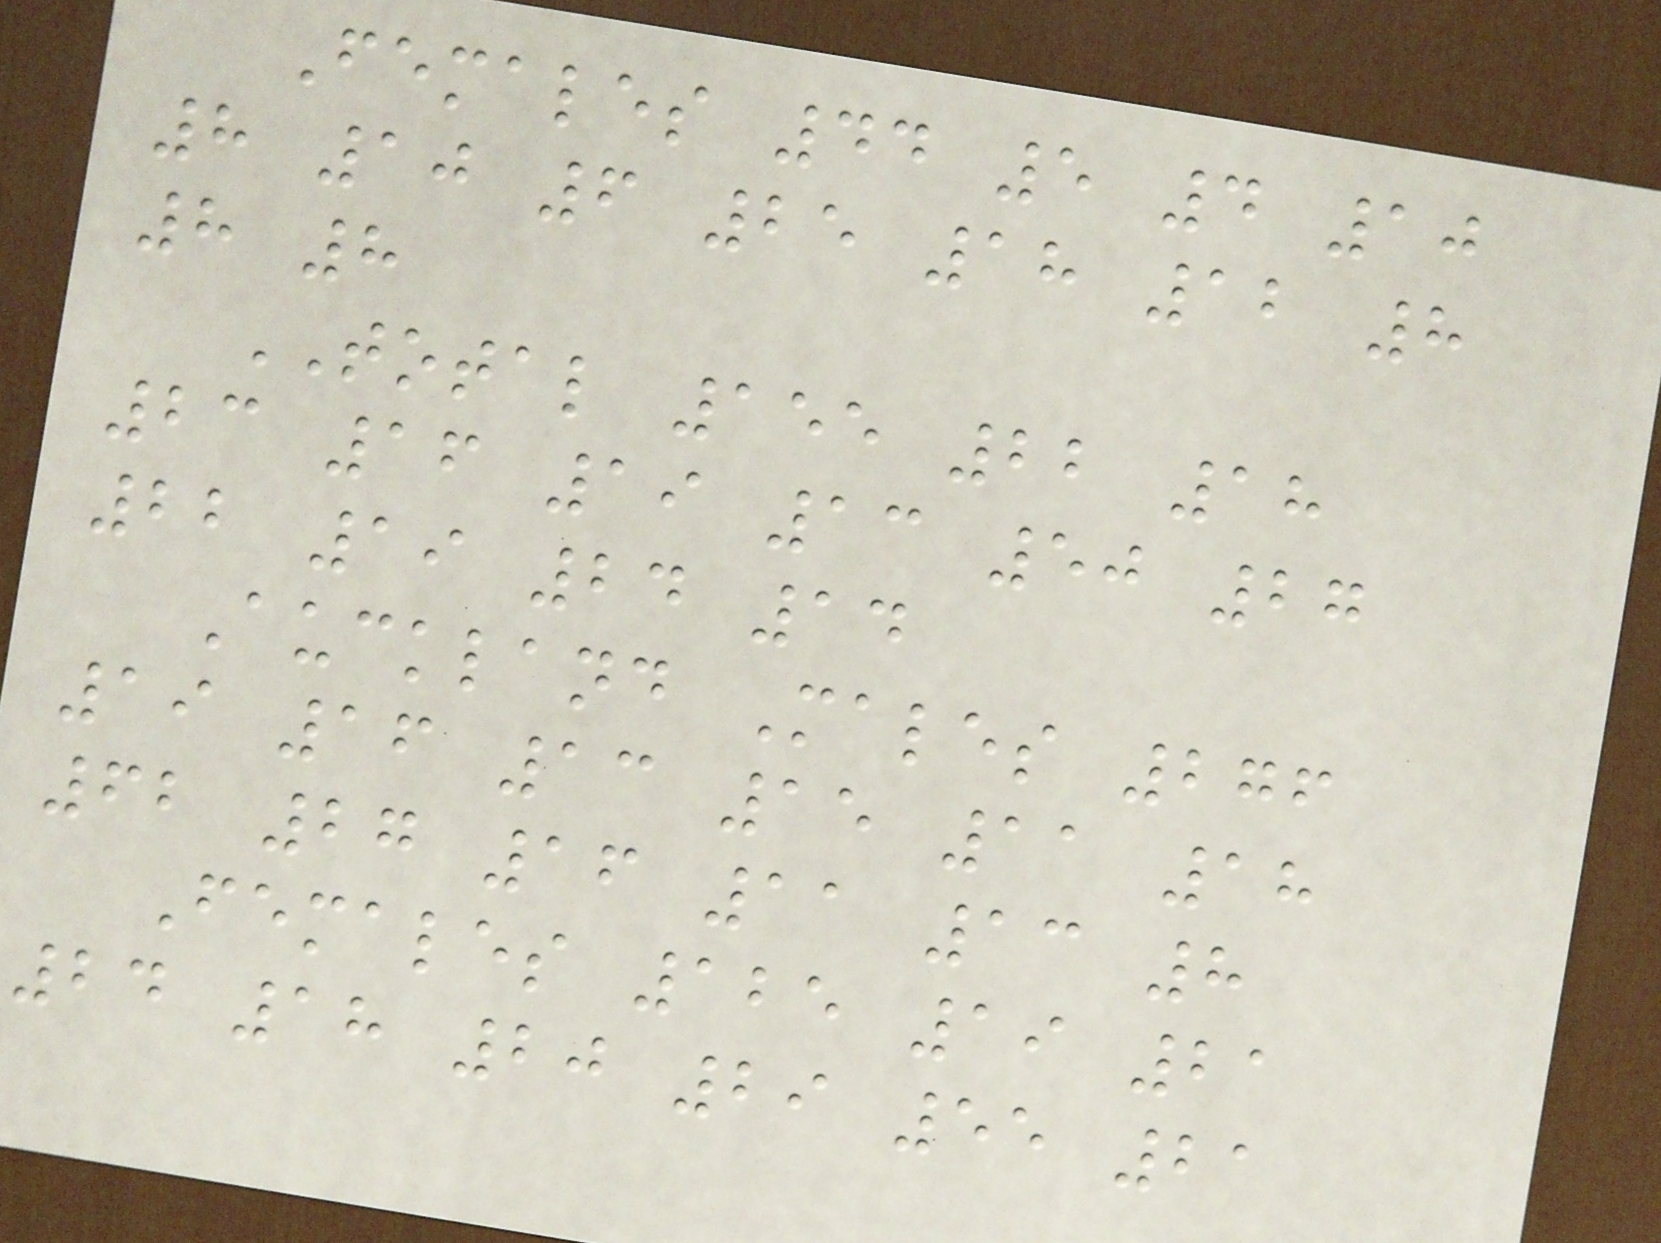Females 44 5 4 10
8 10 6 25 18 12 8
8 8
TOTAL 155 22 18
23 16 19 13 50 27
22 19 24 14
Auckland Males 276
19 16 13 15 11 18
62 27 16 11 13 8
Females 125 19 21
24 18 20 29 55 21
